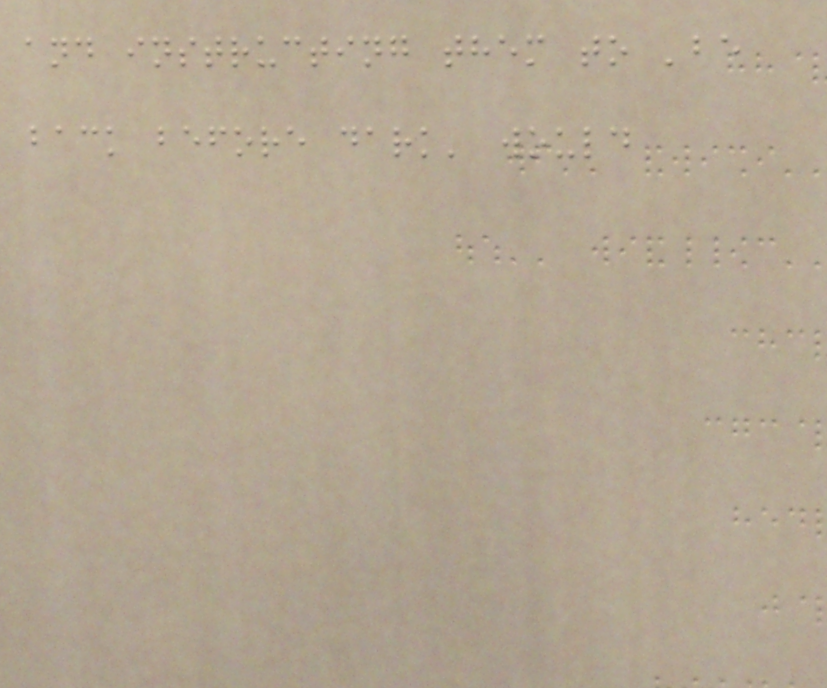and instructing them to 'be
back before dark' would
